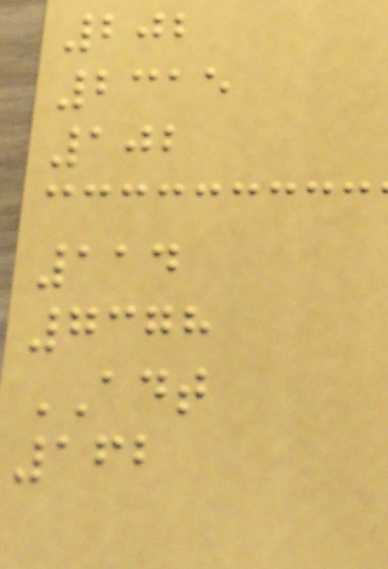202
2315
102
114
7378
ADT
162
